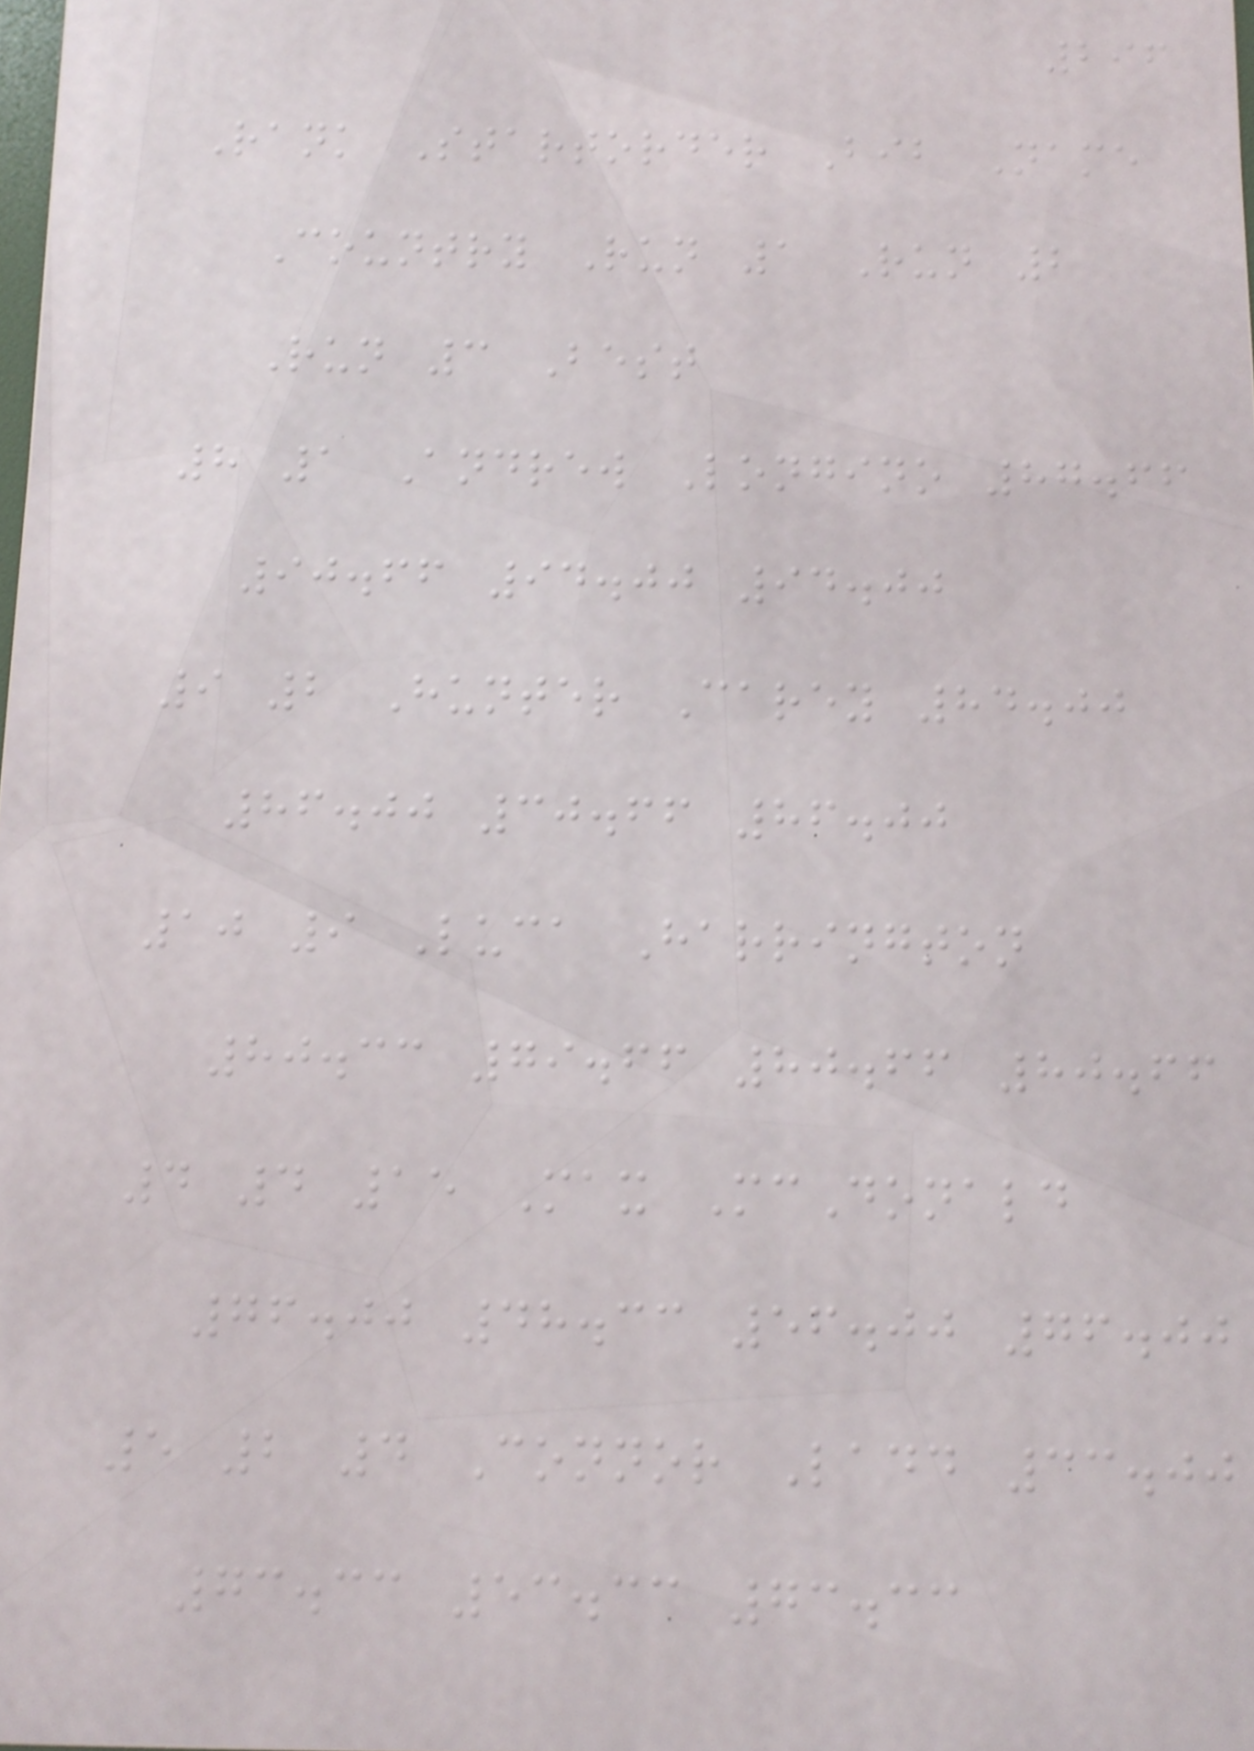296
Rank Startorder Bib Name
Country Run 1 Run 2
Run 3 Best
8 1 Andrew Longino 87.66
90.66 94.00 94.00
9 2 Hunter Carey 84.00
86.00 30.66 86.00
10 9 Luca Harrington
80.33 79.66 80.66 80.66
4 4 15 Max McDonald
76.00 48.33 56.00 76.00
5 2 4 Connor Ladd 33.00
73.33 53.33 73.33
